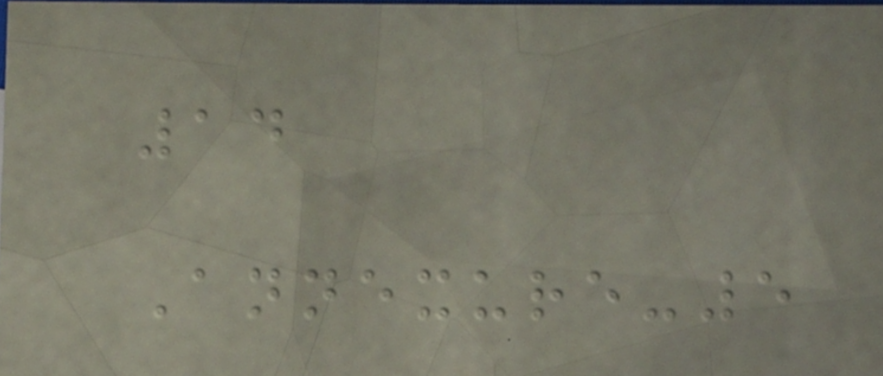14
Annexure-5
